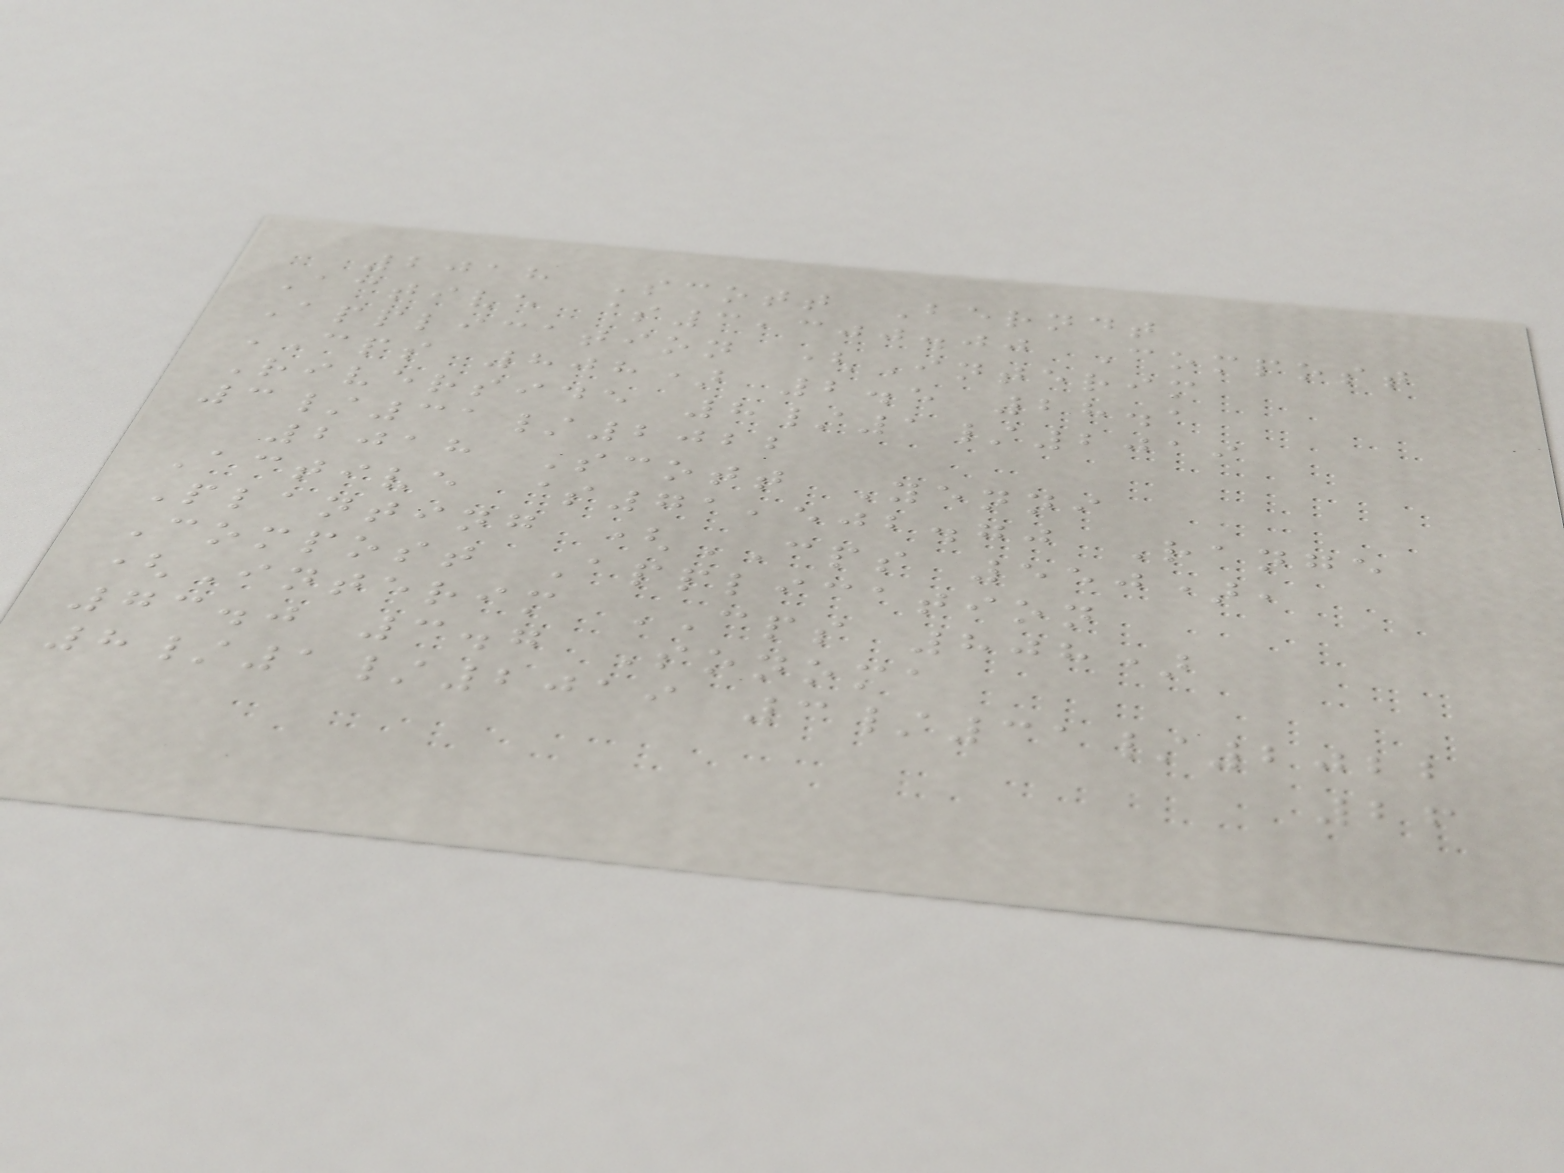2018 Scott Berndt
Active $3,300.00 Compost
Application (Interim
CPS 808) 2.5 28.1
Riverside 8/1/2019
3/31/2022
2018 Scott Yenni
Active $71,502.70 Range
Planting (CPS 550),
Compost Application
(Interim CPS 808)
73.0 3.7 Sonoma
8/1/2019 3/31/2022
26
